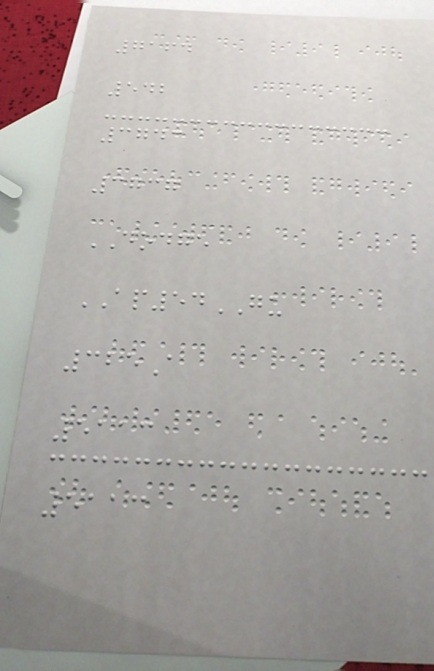7164
542
3743
3737
DODGE
AP54GU
325A
5113
5113
